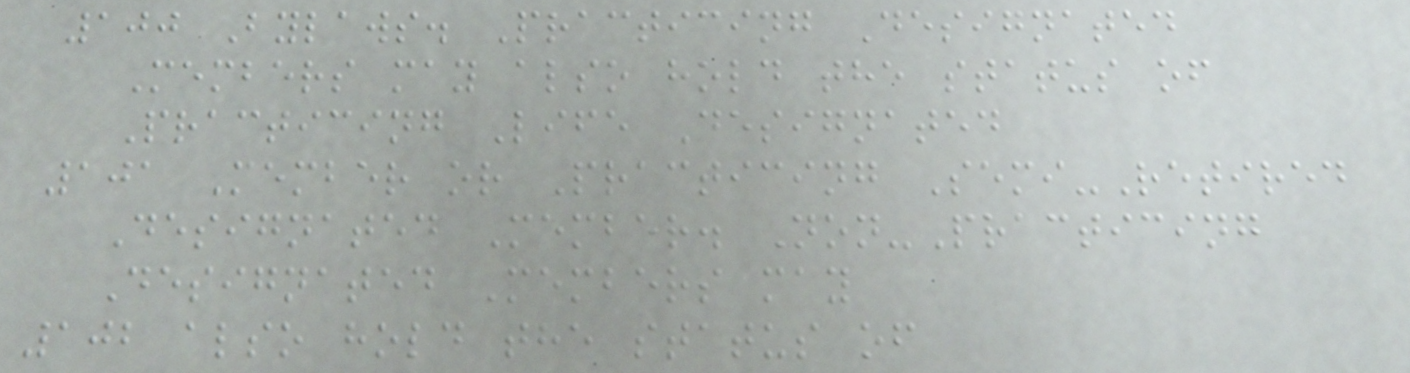100 Bylaws. Practicing Designated
Members may also hold the status of
Practicing Life Designated
101 Member or Practicing Semi-Retired
Designated Member. Non-Practicing
Designated Members may
102 also hold the status of
